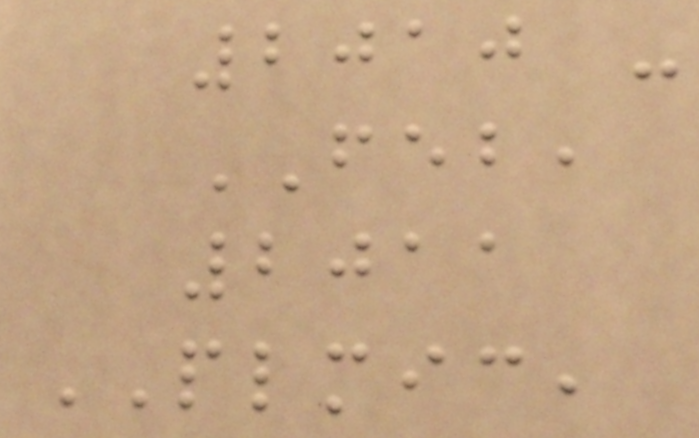2010 -
FEB,
2011
PLMIC,
